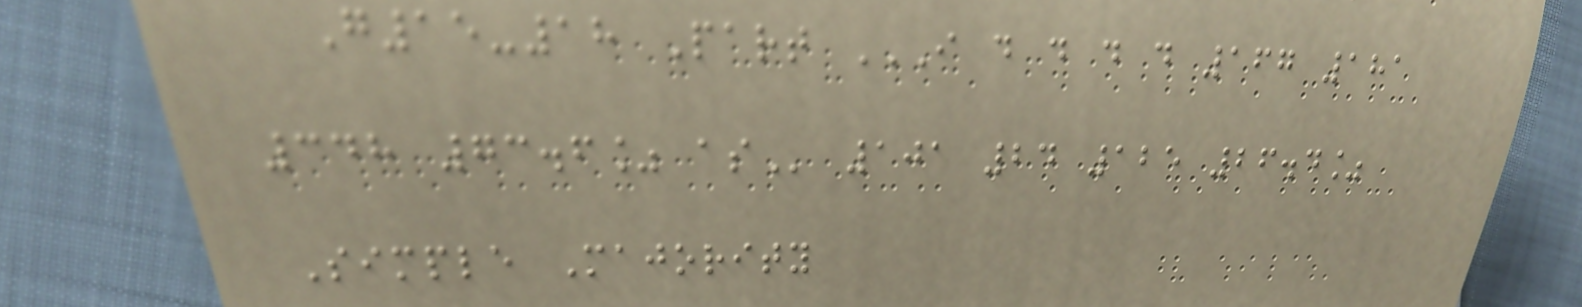G15-18 Part I D D D D 167 181
348 73.6% AS 101 24 125 26.4%
Simple Majority
